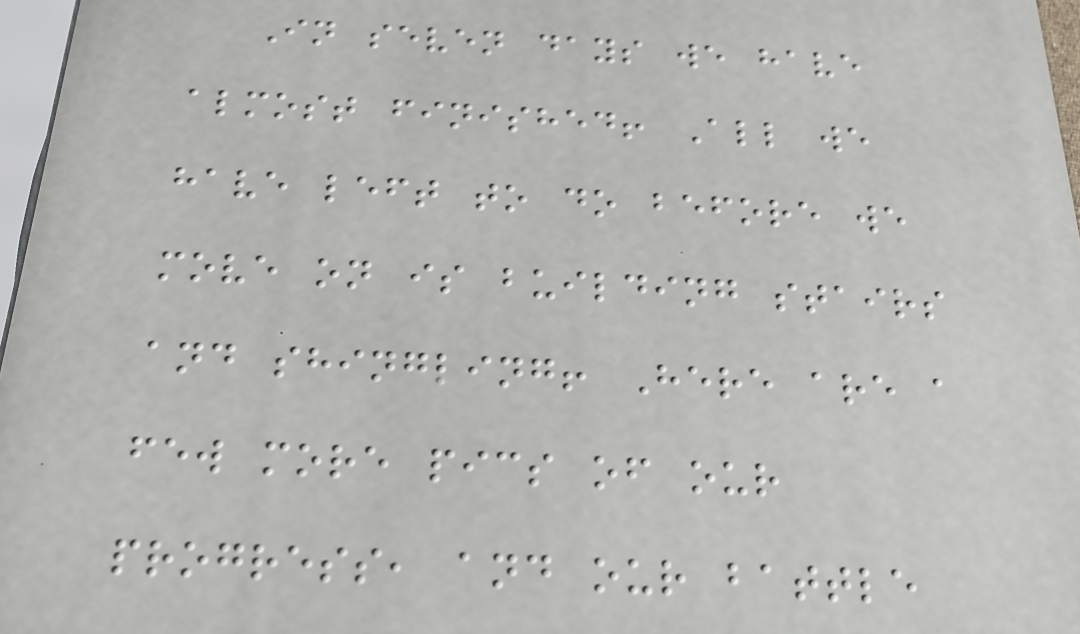In seven days we have
almost finished! All we
have left to do before we
move on is building stairs
and shingling! Here are a
few more pics of our
progress, and our battle
